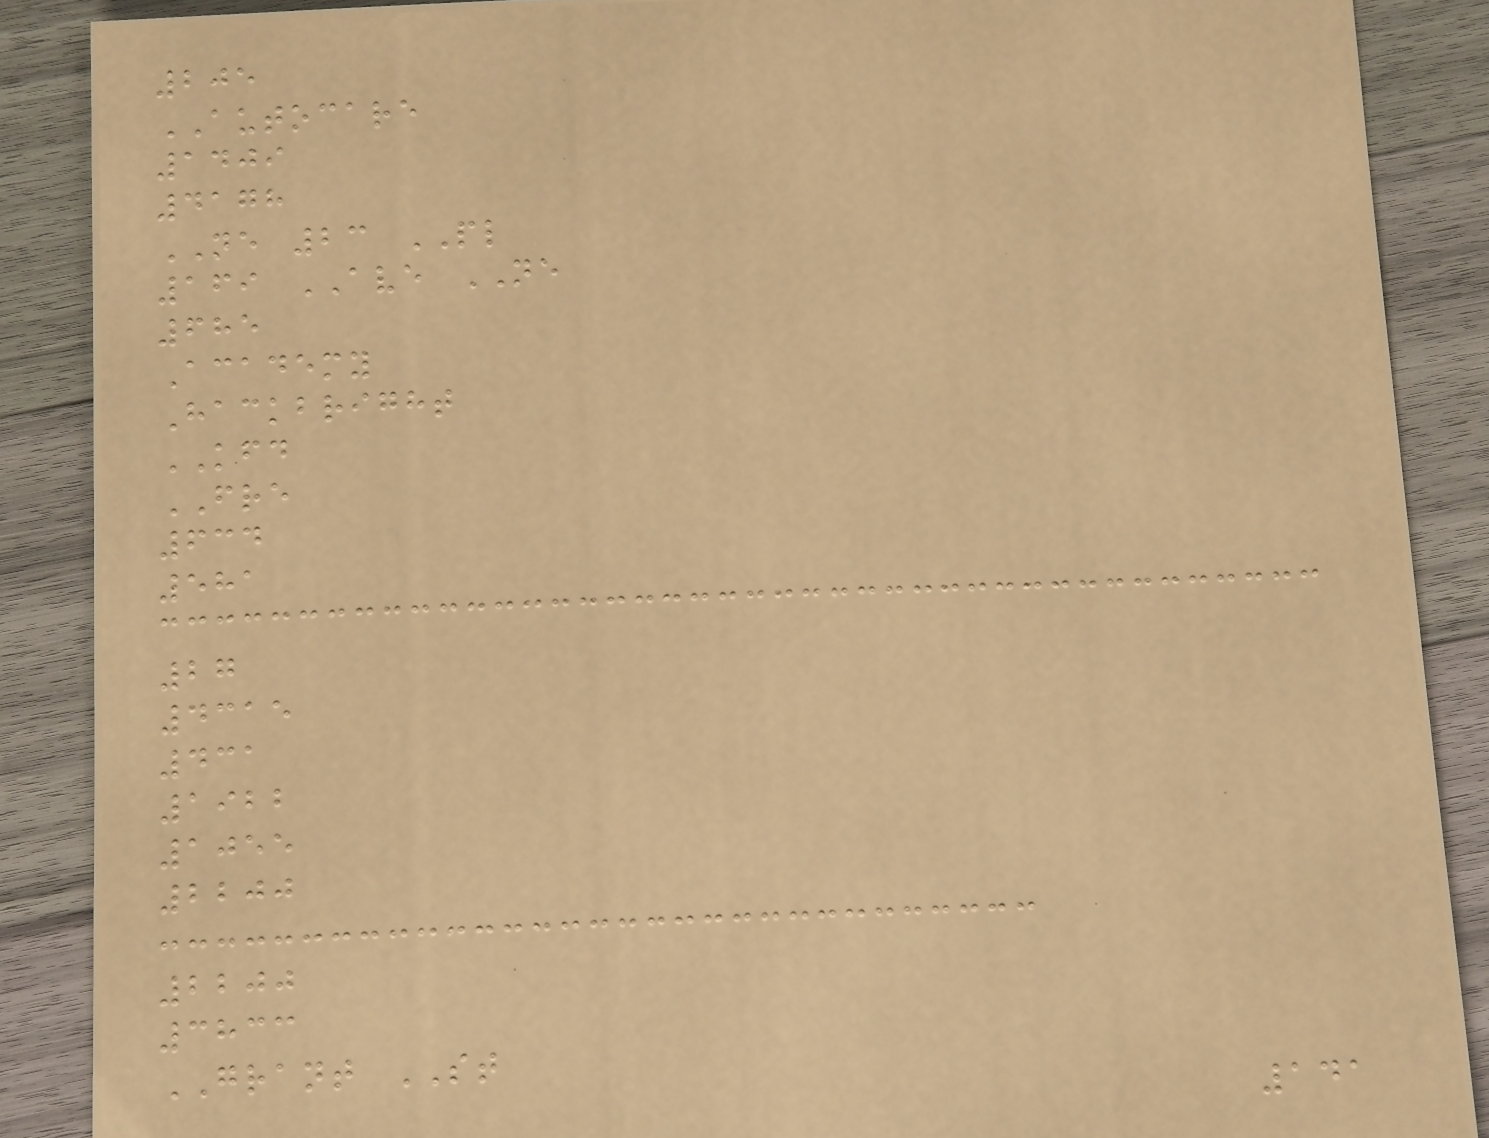205
AUTOCARE
1409
4178
NE 23 PL
169 AVE NE
685
Academy
Hackbright
KFD
FRE
634
581
27
4315
431
1922
1055
2200
2200
3833
GRANT ST
141
